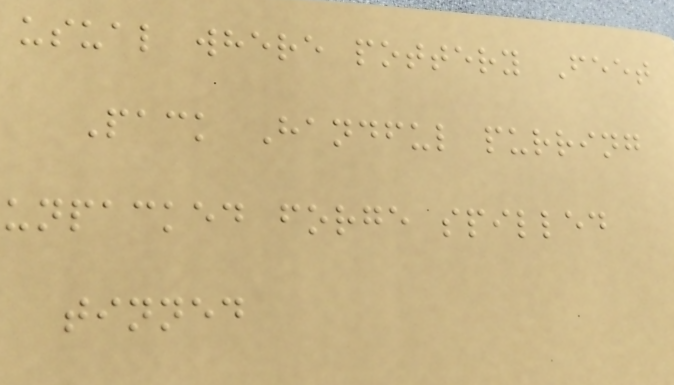usual where pottery Feet
Pack Handful purring
unpacked forge spilled
tinned
